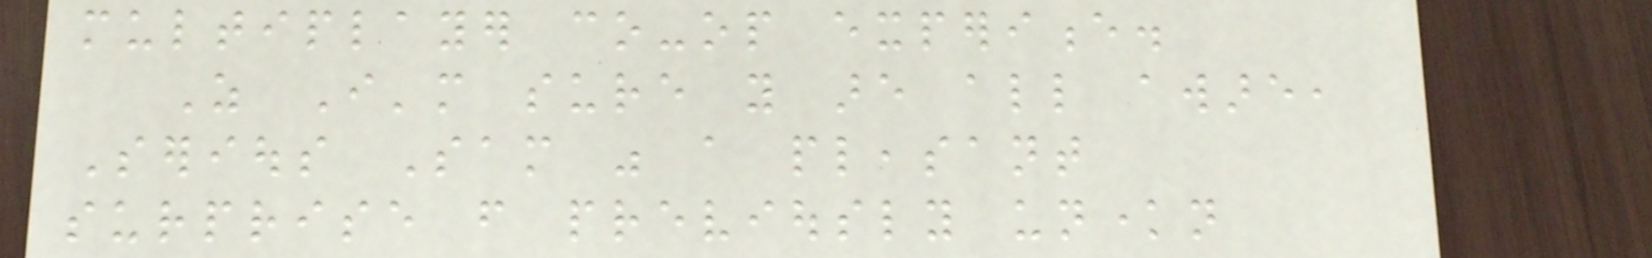multiplayer co-op experience.
As I'm sure you are all aware,
Serious Sam was a pleasant
surprise from previously unknown
